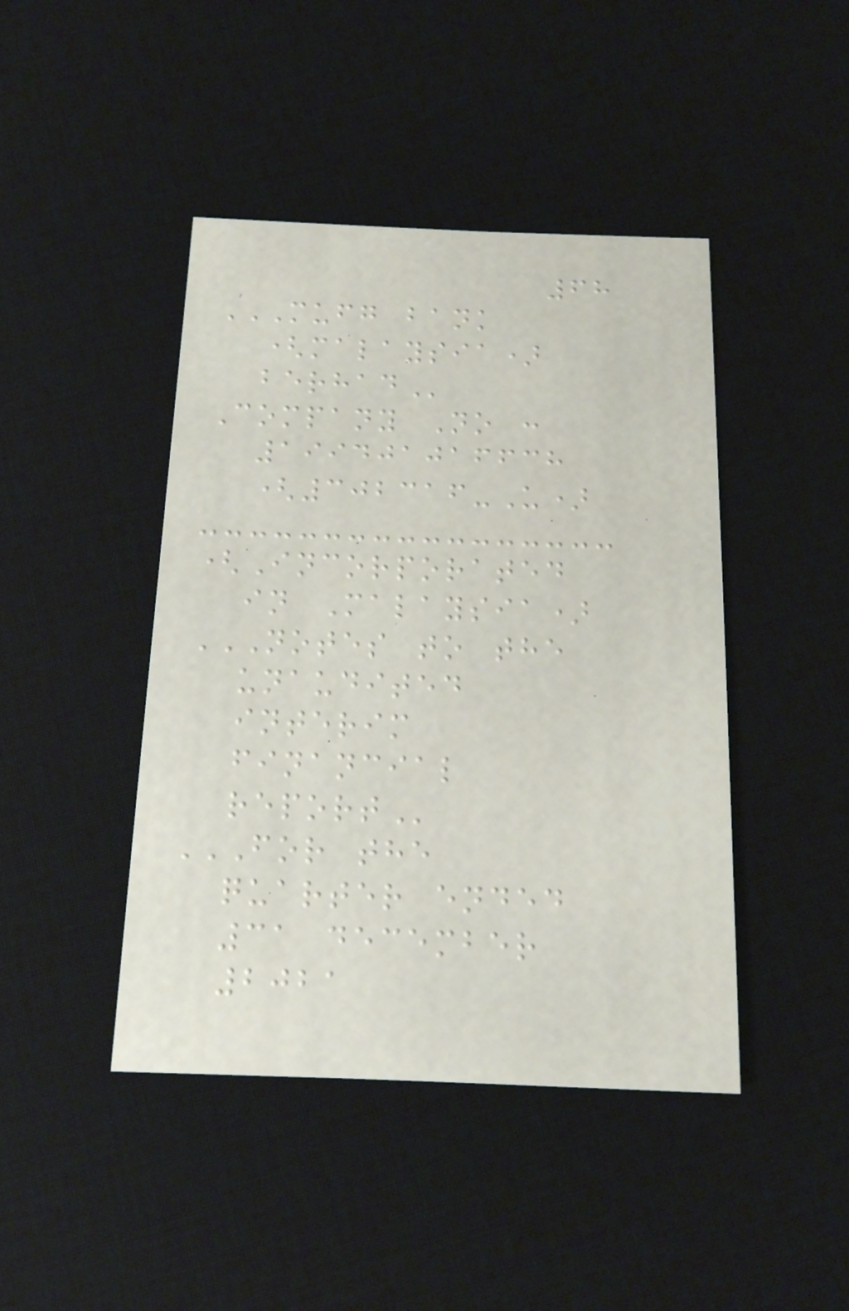68
MUFG BANK
(MALAYSIA)
BERHAD
Company No :
199401016638
(302316-U)
(Incorporated
in Malaysia)
NOTES TO THE
UNAUDITED
INTERIM
FINANCIAL
REPORT
FOR THE
QUARTER ENDED
31 DECEMBER
2021
